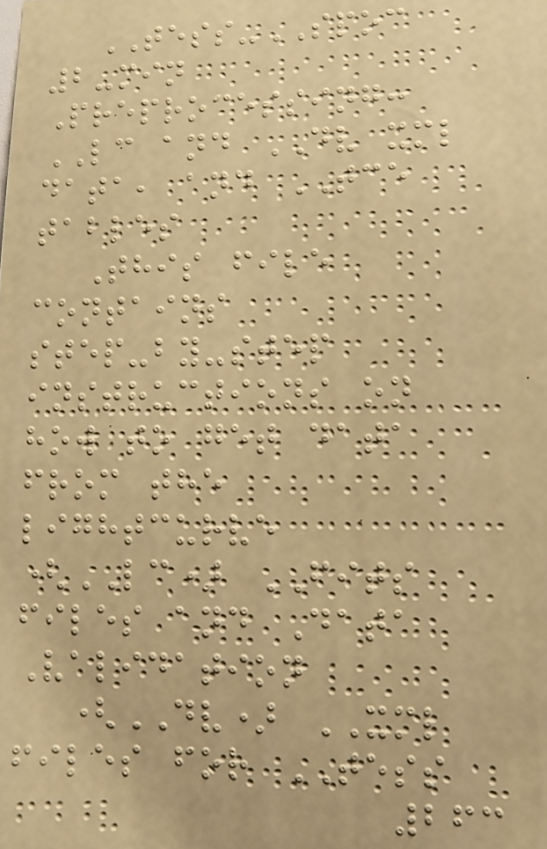TESS-SPOC
2-min
Preprocessing:
LC and DV xml
data, and TCE
tables
This file
contains
step-by-step
instructions on
how to get data
from the
lightcurve
(LC) FITS
files and Data
Validation
(DV) XML
files for TESS
263
